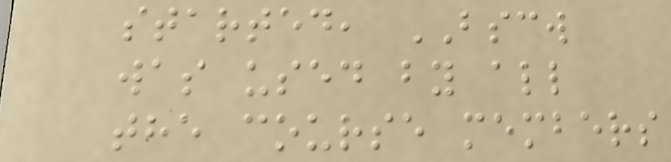started, BSCW
was used by all
the course members
